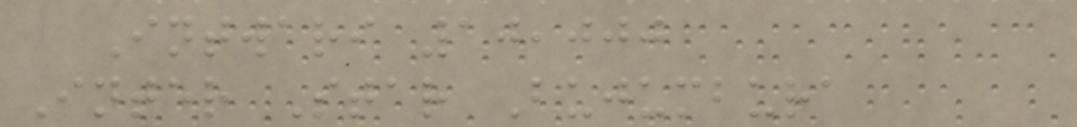Intwari 10,000
Inter Star Bujumbura
